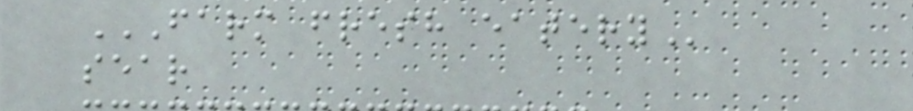FARM FRESH EATERY
sear
